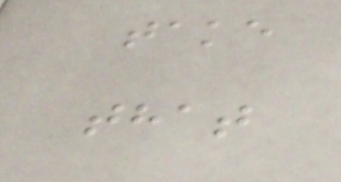take
that
